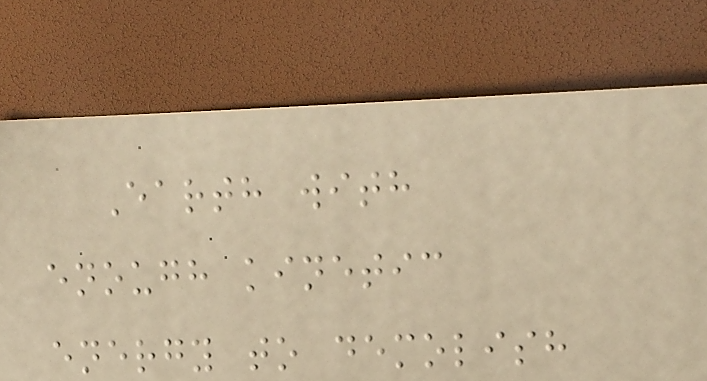Earth with
enough kinetic
energy to demolish
